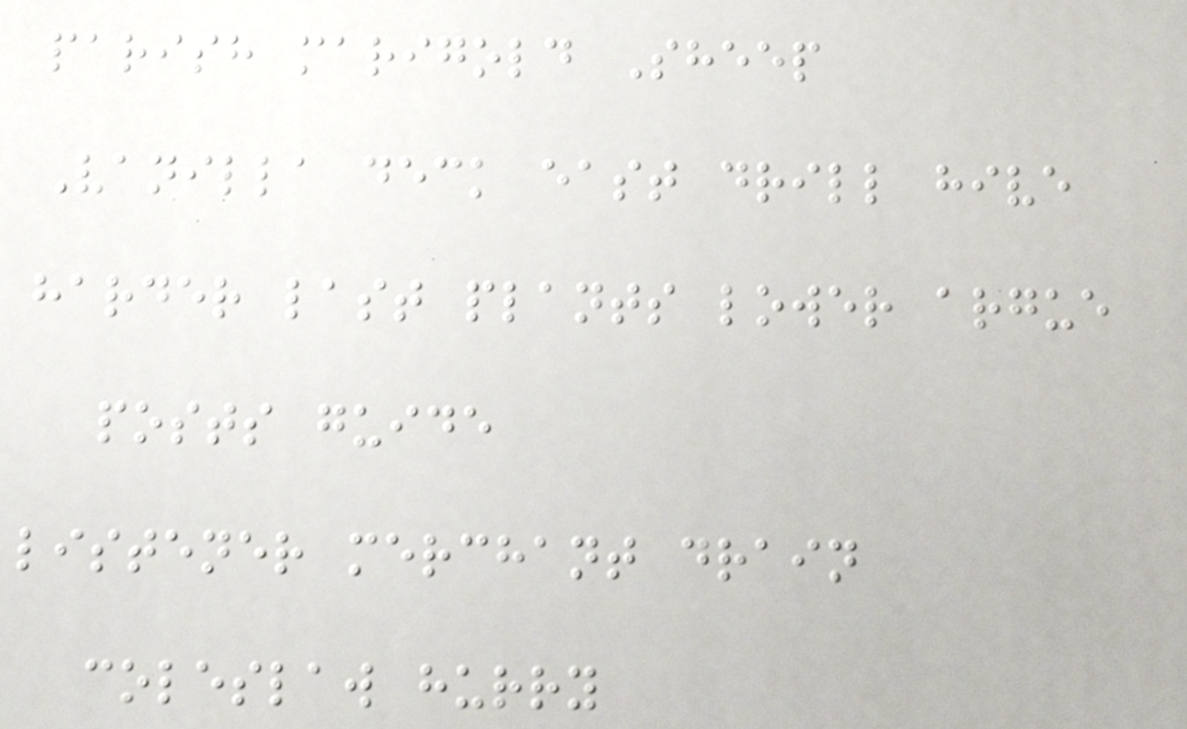parish marigold Sheep
Vanilla deck east drill hive
harder last plants lower argue
posts guide
listener merchant drain
coleslaw hurry
